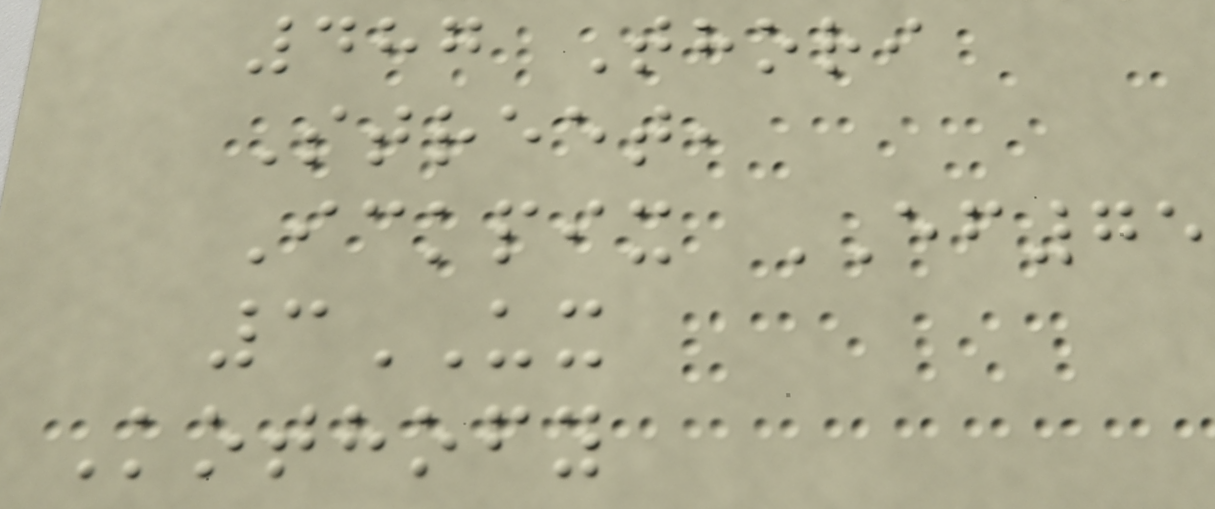487 Thori
Street,
Ickpix EF75
3UX
Kothofy
